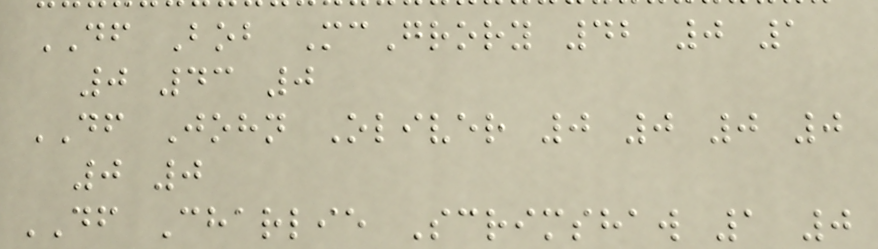DF Bob McGrory 42 0 1
0 43 0
DF John Oliver 0 0 0 0
0 0
DF Charlie Scrimshaw 1 0
